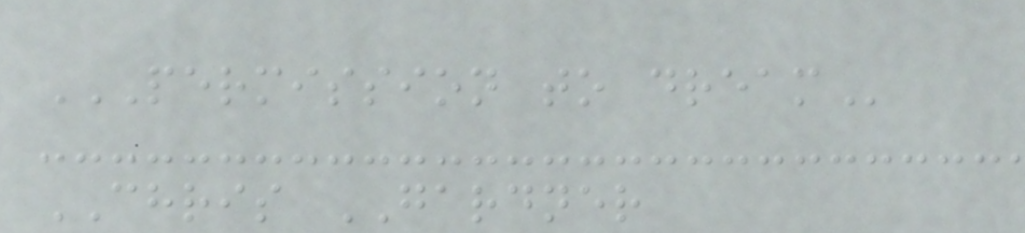PERMISSION TO DREAM
CHRIS GARDNER
